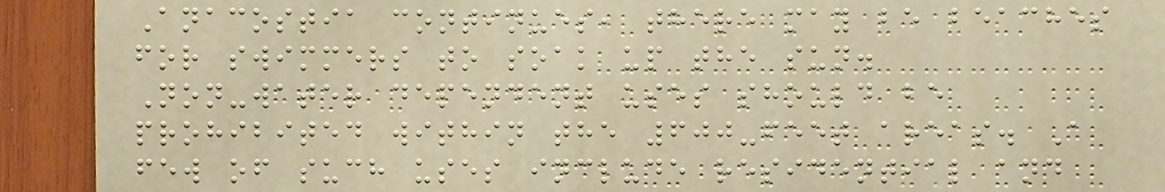Anacostia continues, there may be beaches
for swimmers to soak up the sun.
Non-water dependent uses should be
prohibited within the 600-feet areas. A
few of such uses include residential and
